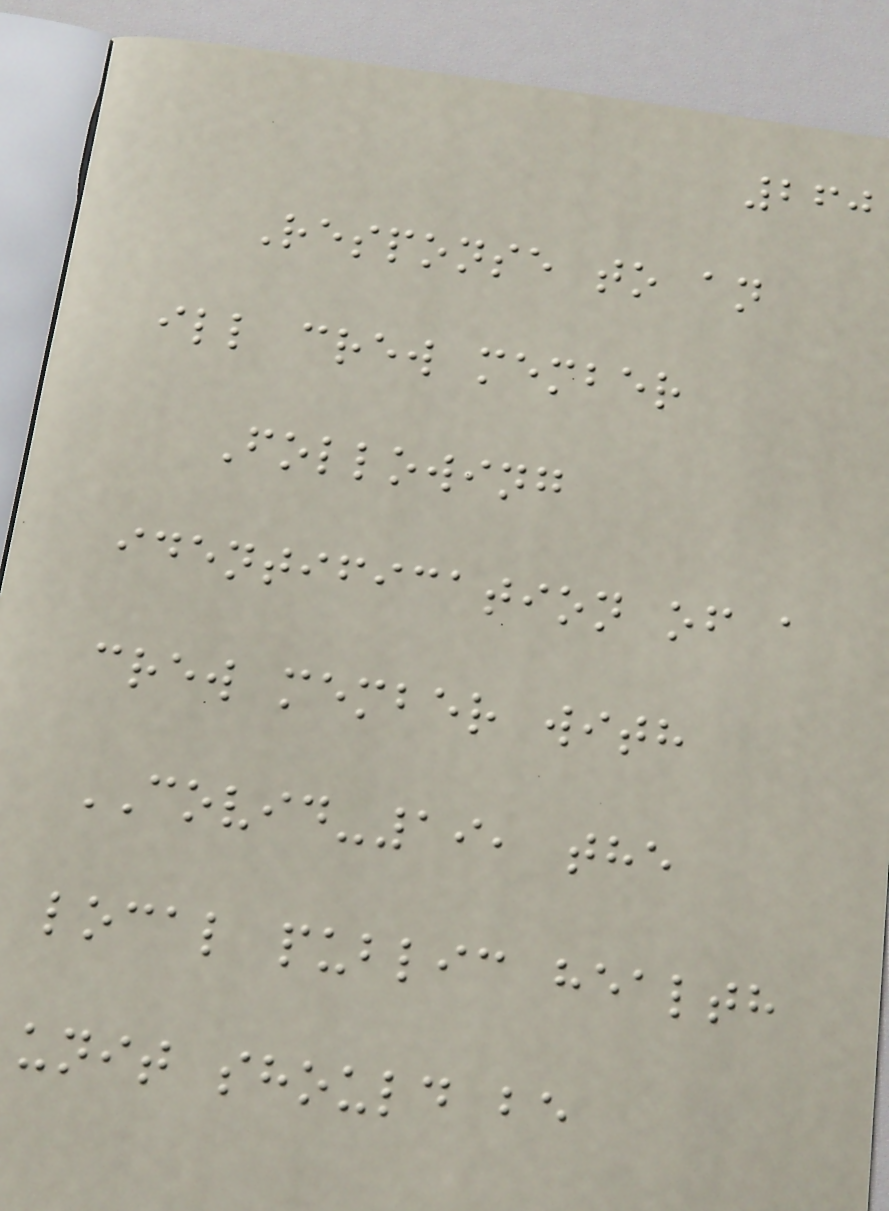260
Response to an
ill crew member
Following
identification of a
crew member with
COVID-19, the
local public health
unit should be
